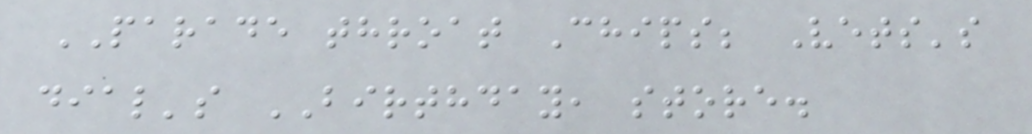PARADE throat Chips; Vets's
dial's BIRTHDAY, store.
